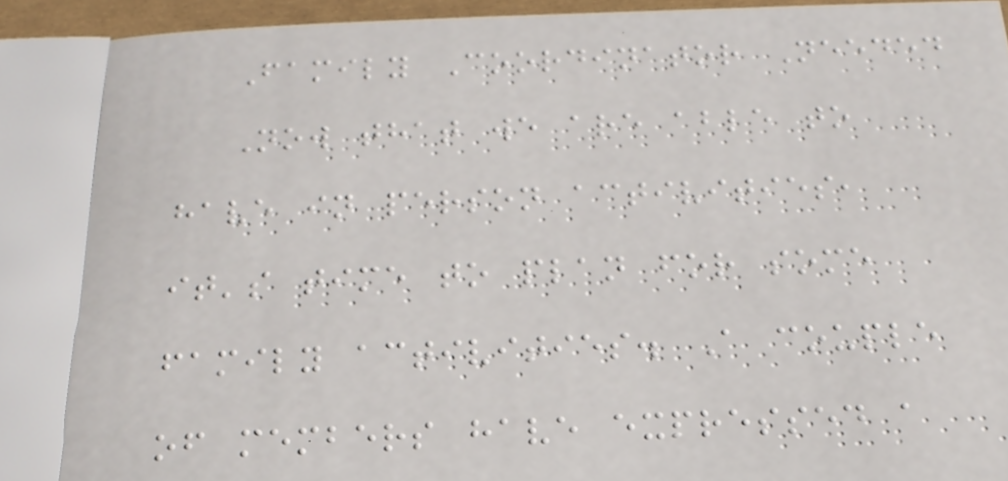Family Coordinator Needed
Now that we are able to
have in person activities,
it's time to plan for some
family activities. A couple
of members have expressed a
